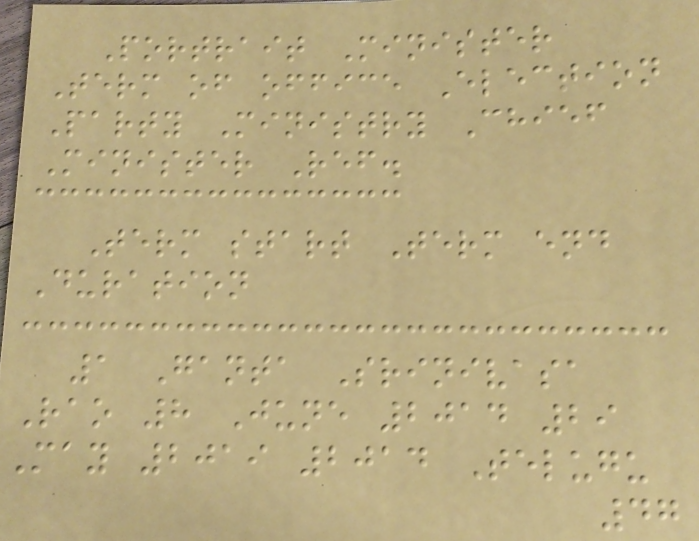Portrait Minister
Term of office Election
Party Ministry Chief
Minister Ref.
Term start Term end
Duration
1 Ganta Srinivasa
Rao 8 June 2014 29
May 2019 2014 Telugu
47
